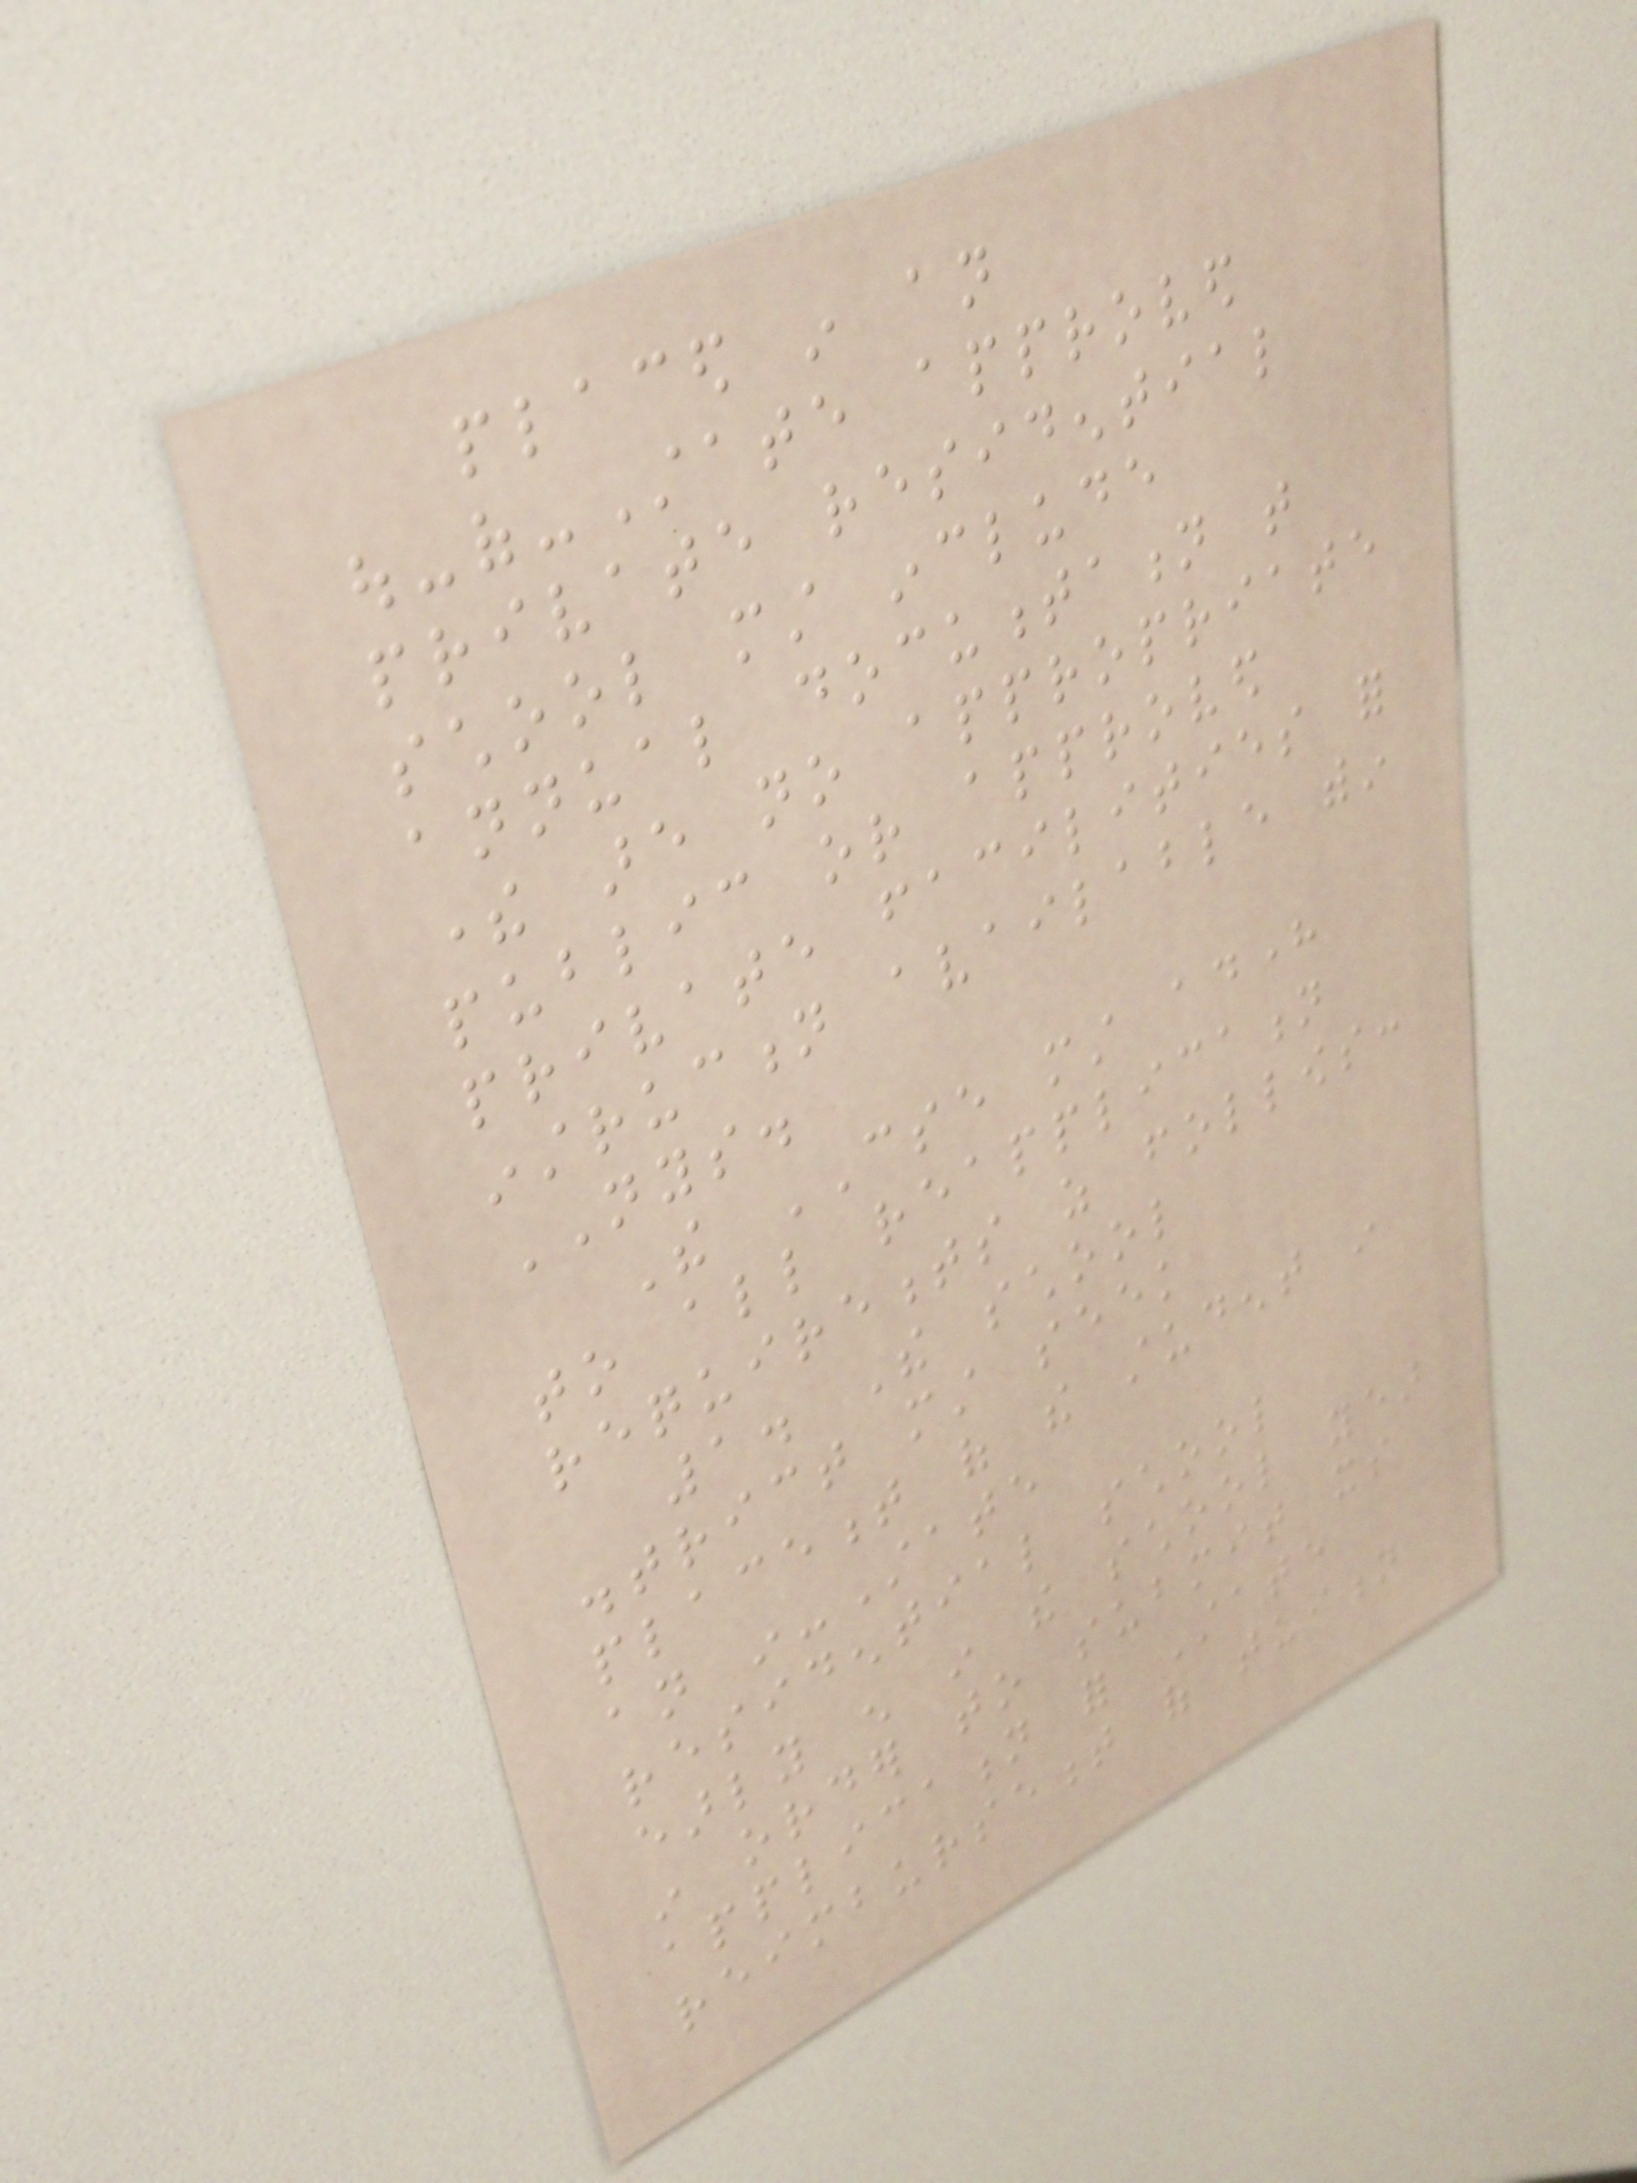placed in an
out-of-State approved
private residential
school must include
annual documentation that
there are no appropriate
public or approved
private facilities for
instruction available within
NYS.
The CSE must adhere
to all reapplication
requirements as follows:
1. The school
district must seek
placement of the student in
an in-State
residential school
early enough in the school year
in order to submit its
application for State
reimbursement of tuition
